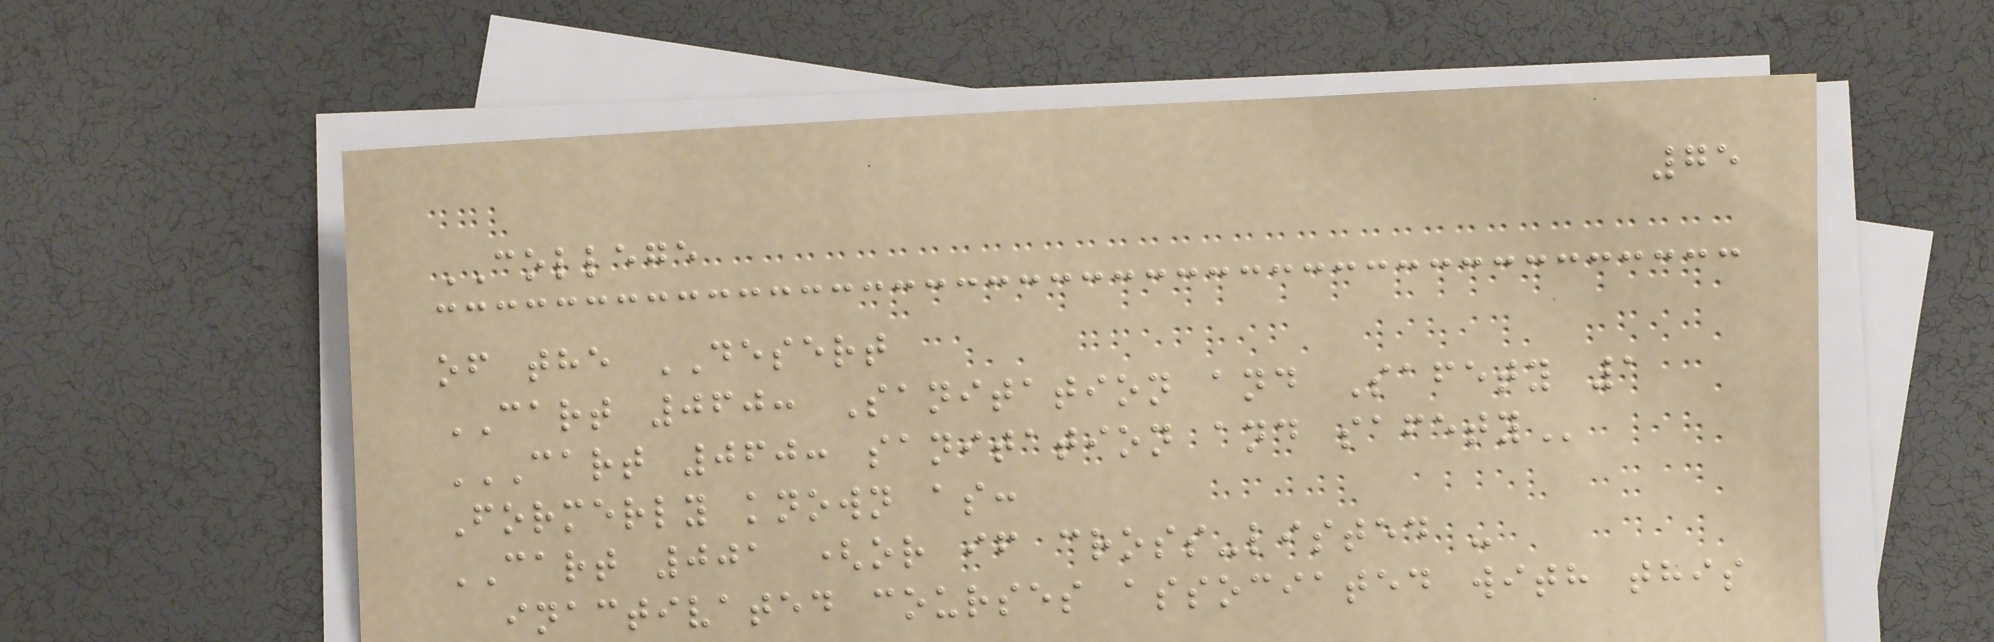75
COLLEGE
of the DESERT
CART 060: Sanitation and Safety 1
CART 060: SANITATION AND SAFETY
Formerly known as:
CART 001 (or if cross-listed -
inactivated courses associated with this
